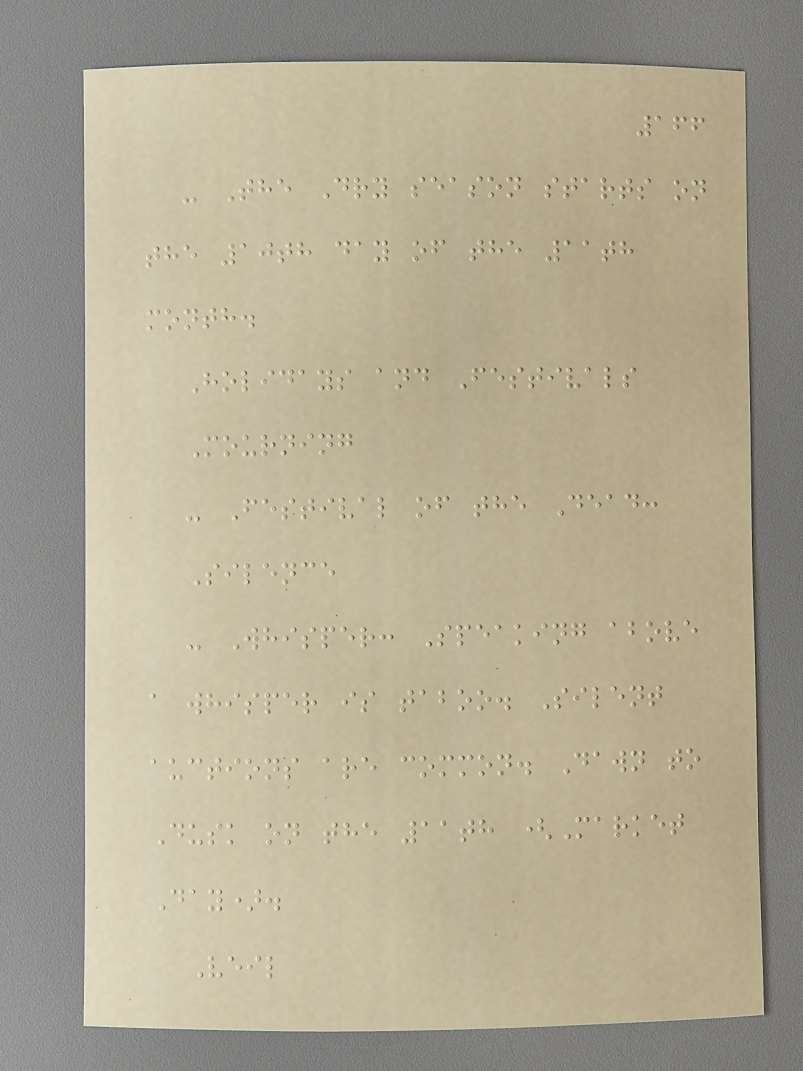166
- The Dry season starts on
the 10th day of the 11th
month.
Holidays and Festivals
Mourning
- Festival of the Dead:
Silence
- Whisper: Speaking above
a whisper is taboo. Silent
auctions are common. Dawn to
Dusk on the 11th (Market
Day).
Veil
